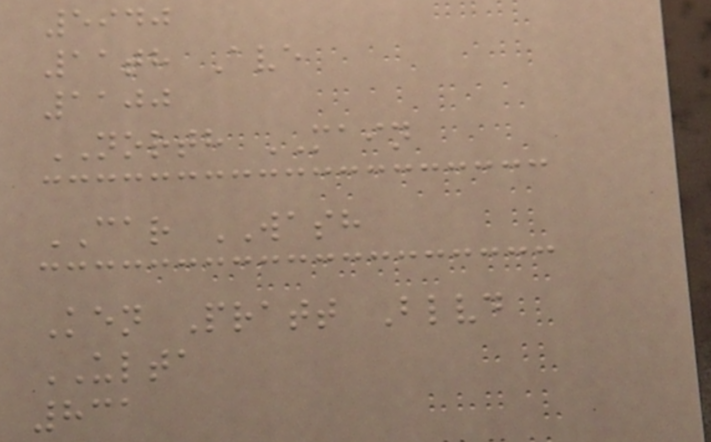5940
11th Ave
1100
NORTH MAIN
CAR WASH
Ken Pratt Blvd
ULTA
831
